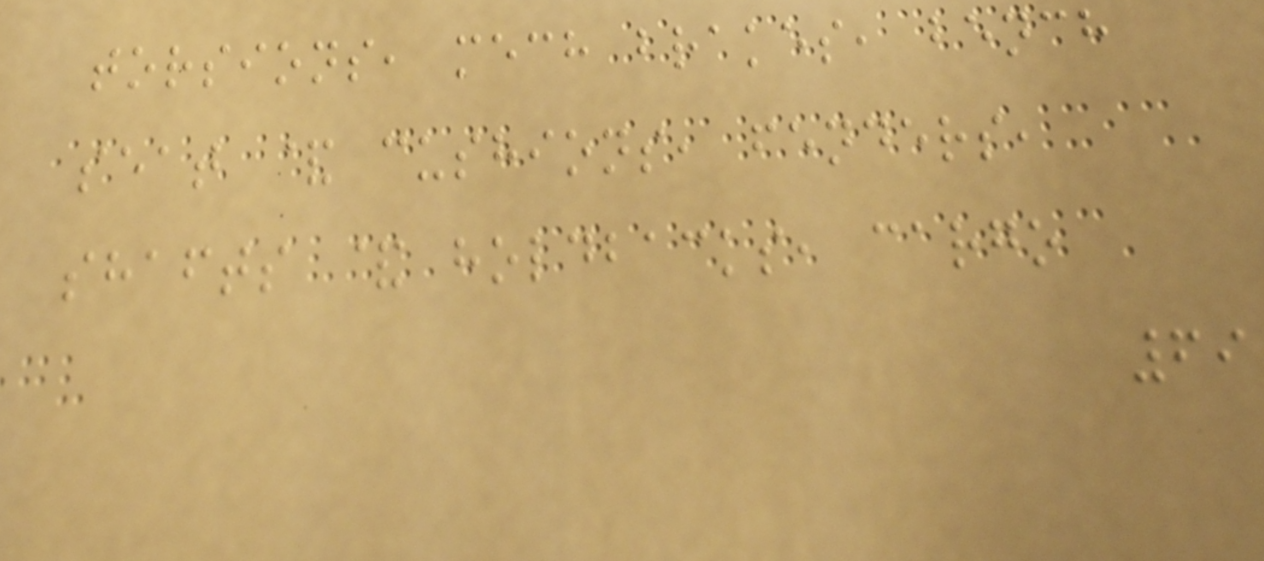torsions, mech brakes, bench
seat & cushions, fenders,
shafts & holdbacks, cargo
69
